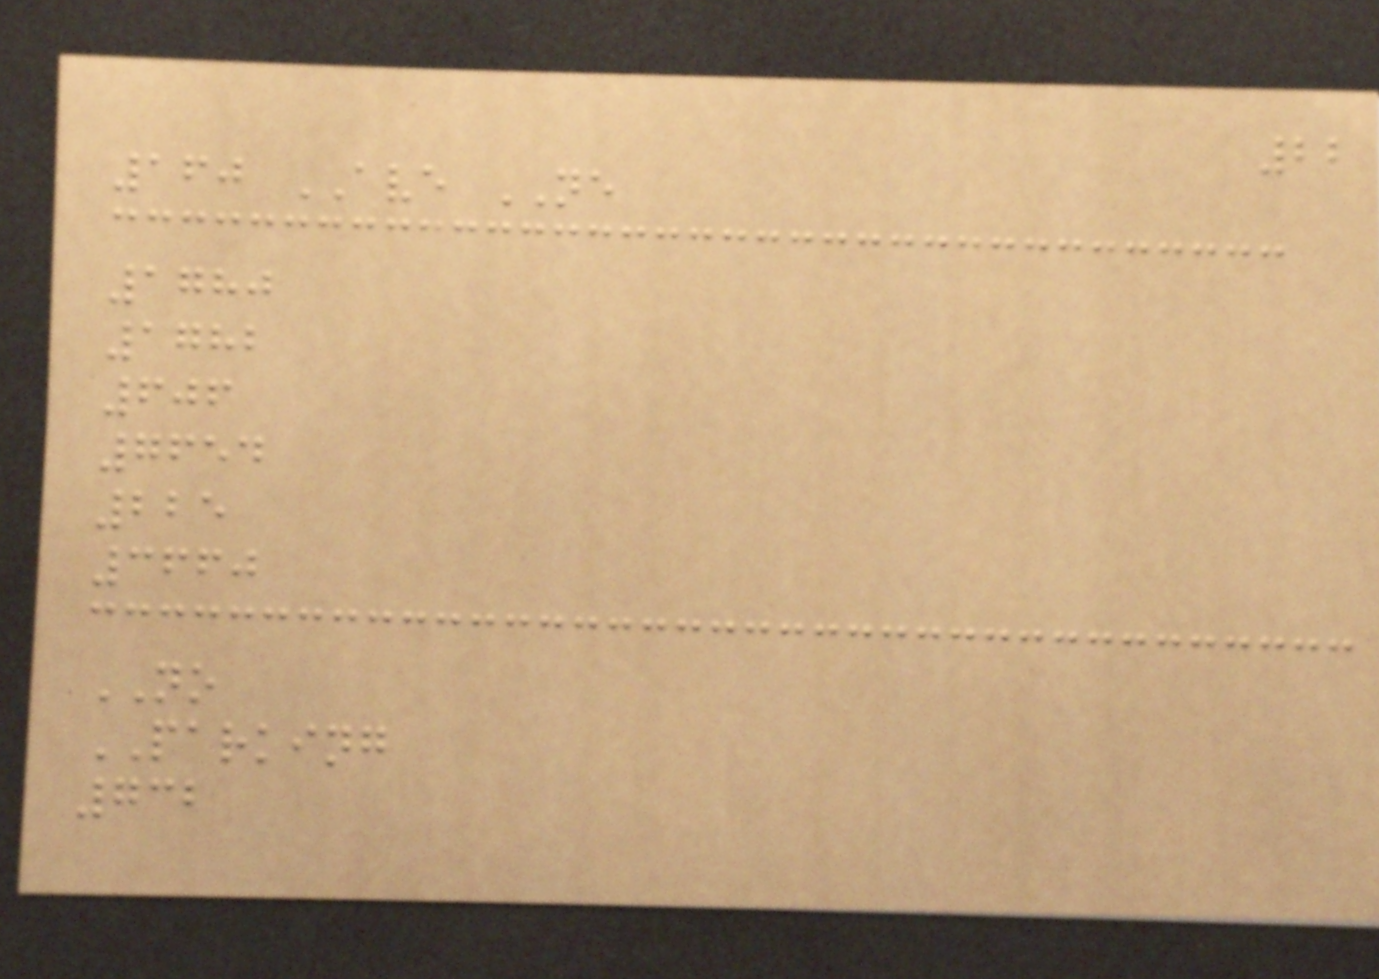22
160 AVE NE
1780
1782
606
7654
225
3660
NO
PARKING
732
